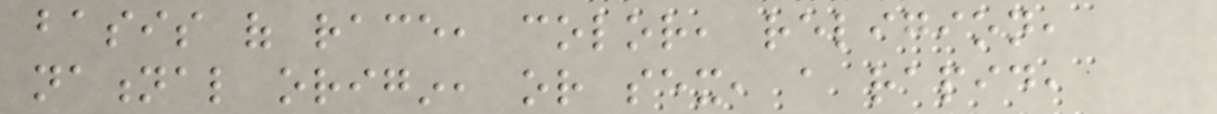basis of race, color, religion,
national origin, or sex, a rapid,
